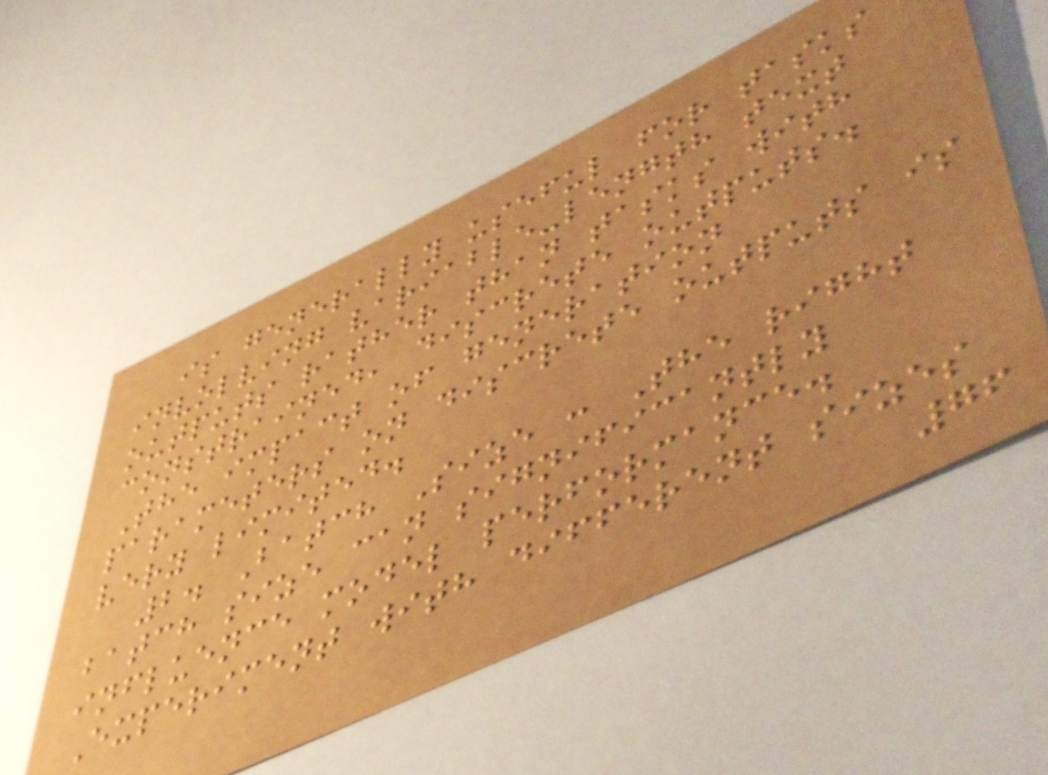is generally useful for tasks
involving variable-length text
outputs rather than tasks with
constrained, discrete outputs.
The impact of generation
parameters on discrete outputs is
very limited.
2. Batch Size : The right
batch size can significantly
influence model performance.
Experiment with different sizes
76
